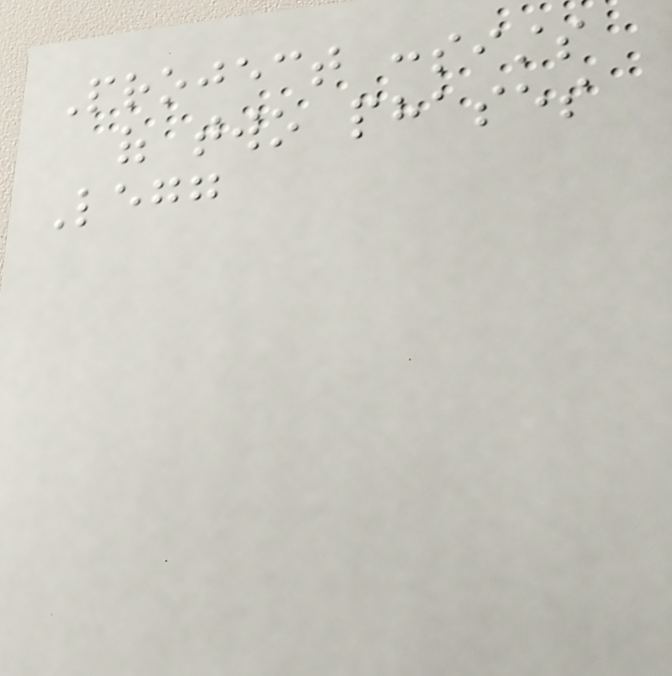Project consists
of two phases
Legg
